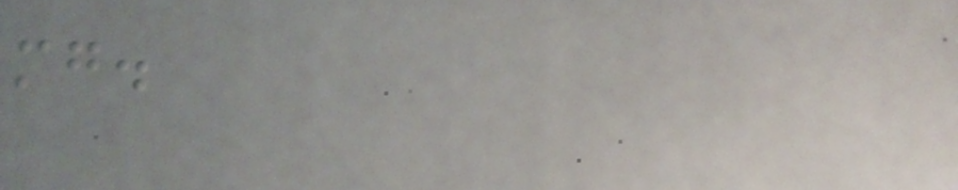mg.
